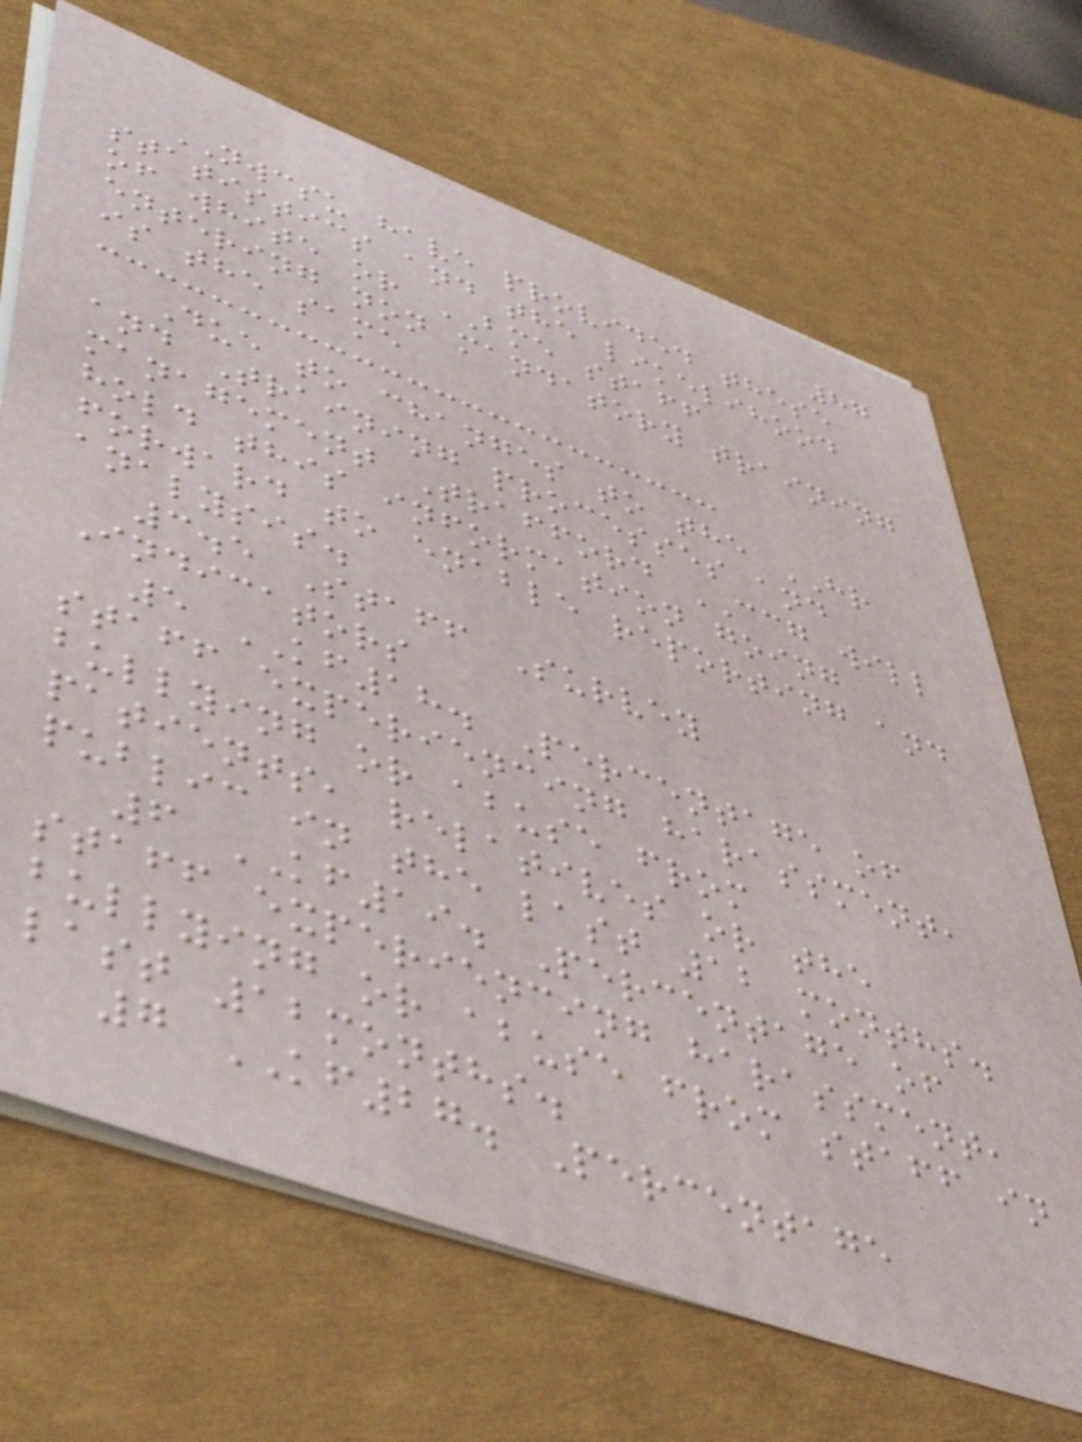87
NWCSU have provided these
statistics and the likelihood
of white or BME staff
entering non mandatory training
is the same
Due to changes to the HR
and Training processes and
management Trafford CCG will
hold this information going
forward to enable reporting and
analysis.
3.5 Staff Survey
Indicators
5 KF18. Percentage of
staff experiencing harassment,
bullying or abuse from
patients, relatives or the
public in the last 12 months.
6 KF19. Percentage of
staff experiencing harassment,
bullying or abuse from staff in
last 12months.
7 KF27. Percentage
